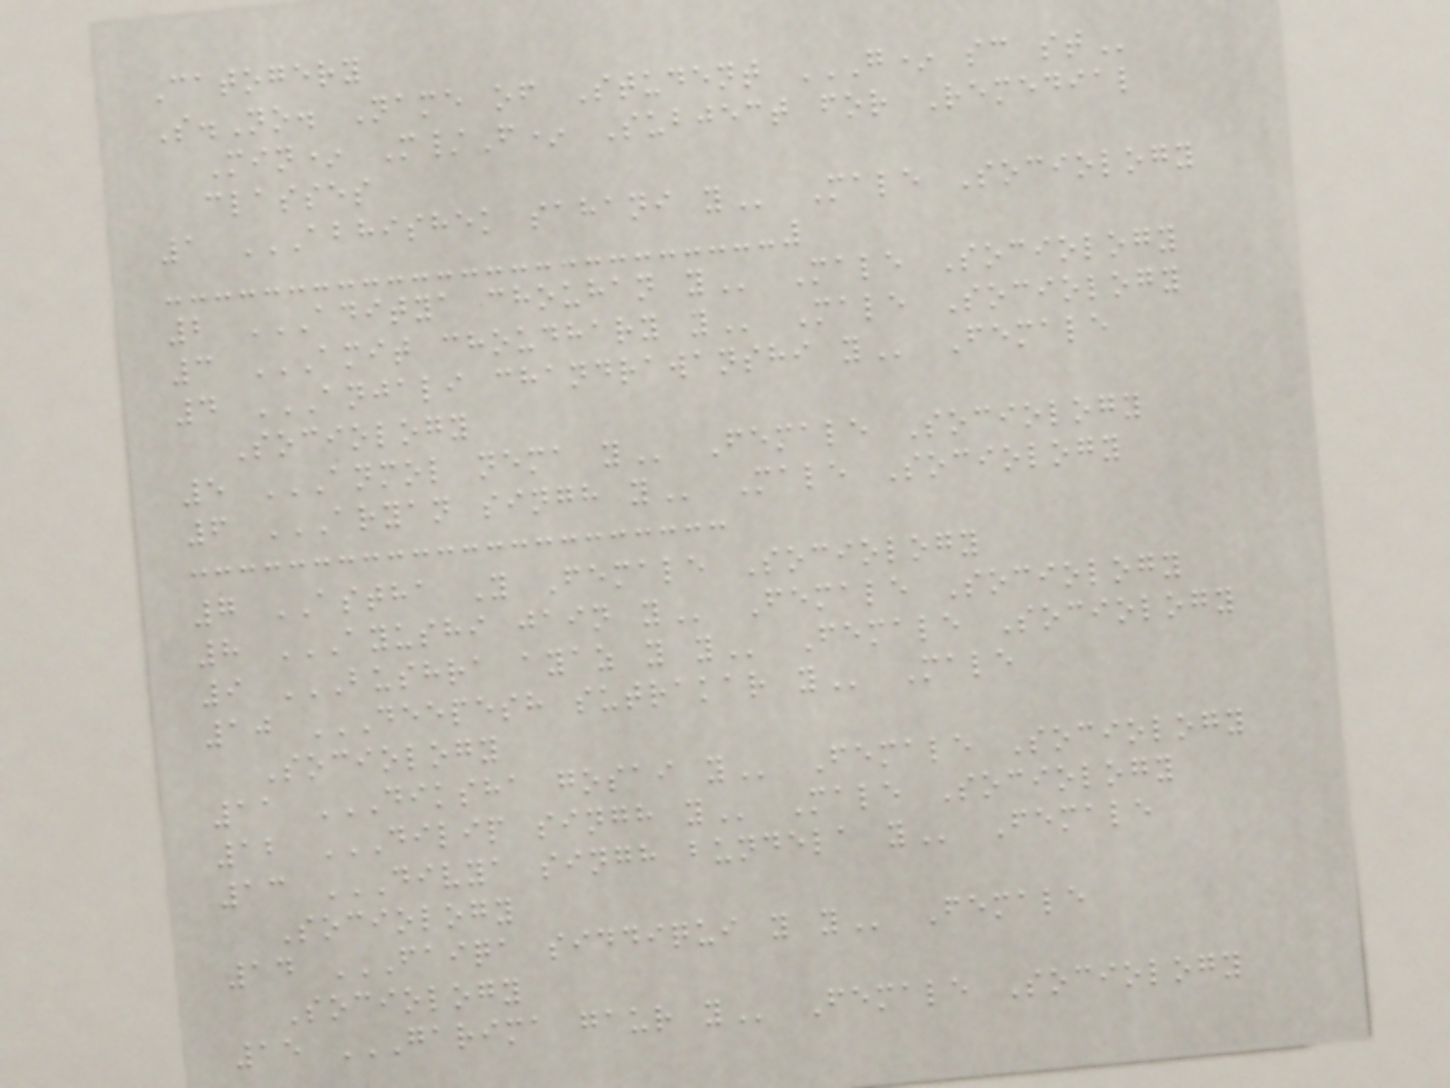Catogery
S.No. Name of Student G* SC ST
Min* M/F* Subject for Remedial
classes
1 ABHISHEK SAHANI Y Male Sociology
2 ADITYA CHOUHAN Y Male Sociology
3 AMIT CHOUDHARY Y Male Sociology
4 ANJALI CHANDRAWANSHI Y Female
Sociology
5 ANMOL NEMA Y Female Sociology
6 ARYAN SINGH Y Male Sociology
7 ASTHA Y Female Sociology
8 AYUSHI JAIN Y Female Sociology
9 BUSHRA AYAZ Y Y Female Sociology
10 DEEPESH SUTRAKAR Y Male
Sociology
11 DIKSHA GOSAI Y Female Sociology
12 DILIP SINGH Y Male Sociology
13 DIVYA SINGH BUNDELA Y Female
Sociology
14 FAIQA SIDDIQUI Y Y Female
Sociology
15 GARIMA GAUR Y Female Sociology
